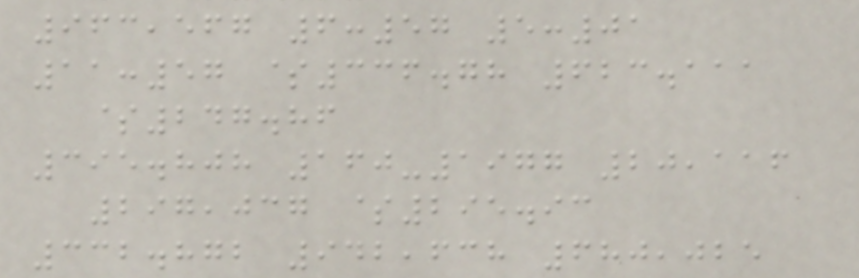963,567 6:57 5:01
11:57 $336.78 623.111
$247.86
395.808 160-1977 20,116
297,037 $295.93
332.872 942,638 680,025
